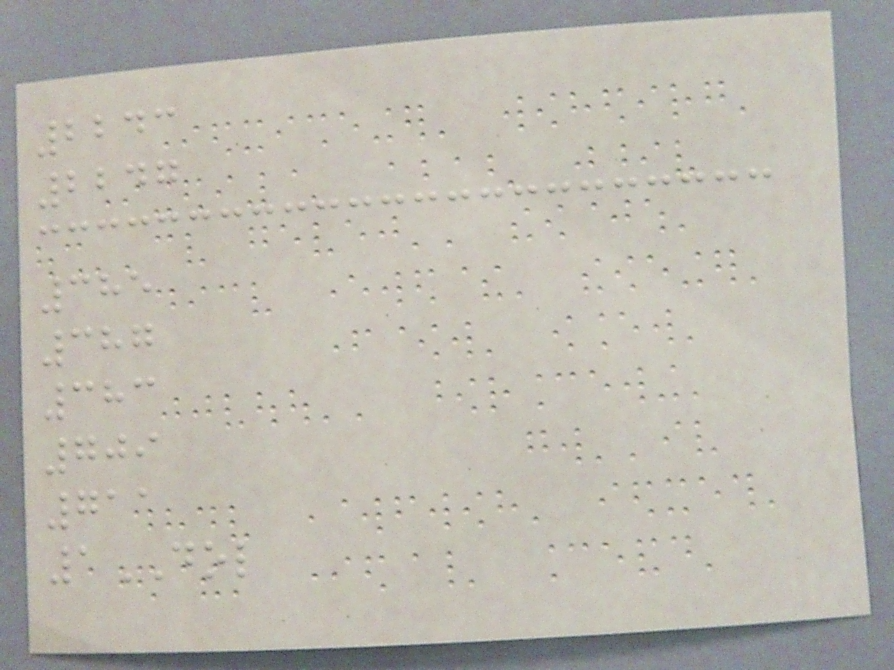2243
2247
385
387
383
709
711
1DOL
